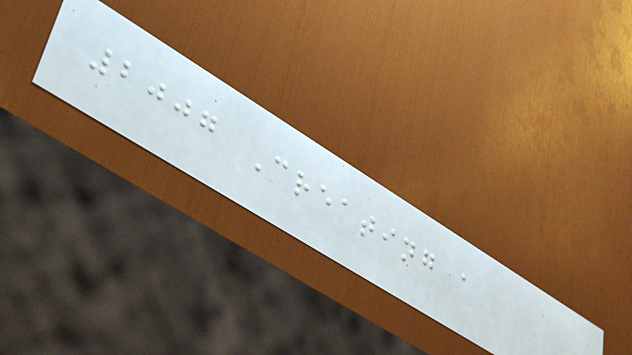2007 Creating a
